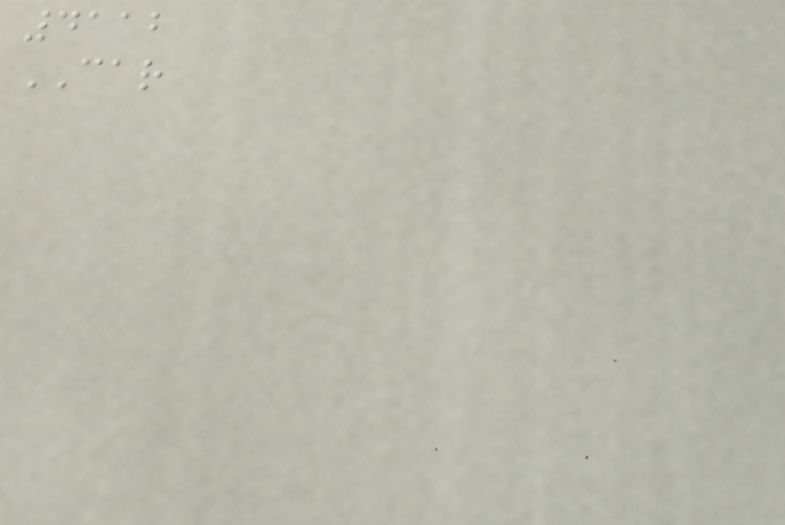4112
CAR
